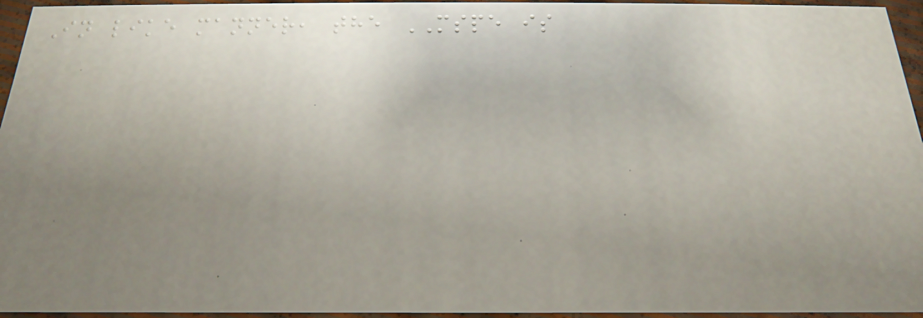In like manner, the MSPE is
